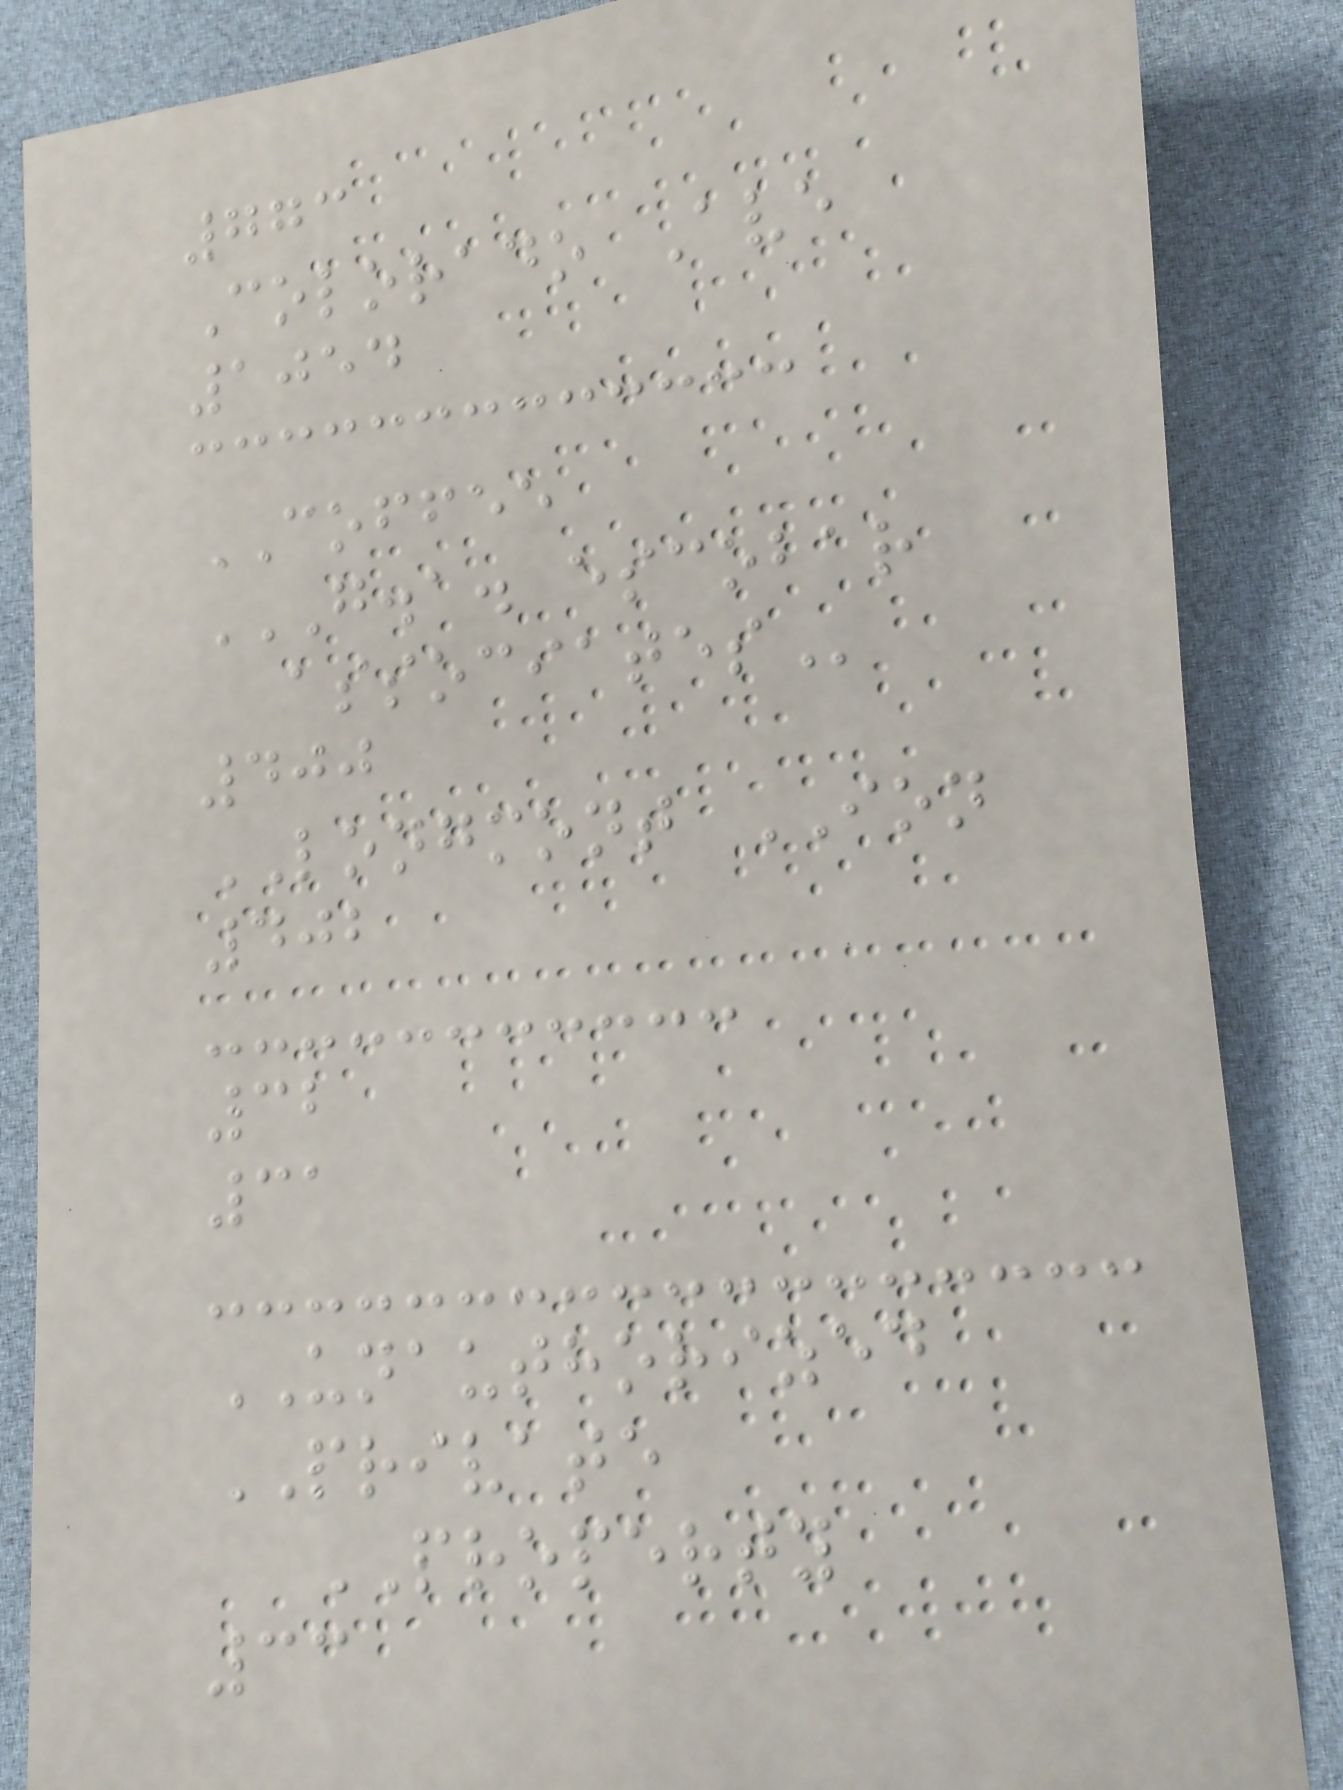773
Colorado Ave
1054
COFFEE
G.A. ESCOBAR
ASSOCIATES
400
LONGMONT ION
402
32
31
UNAUTHORIZED
PRIVATE
PROPERTY
33
